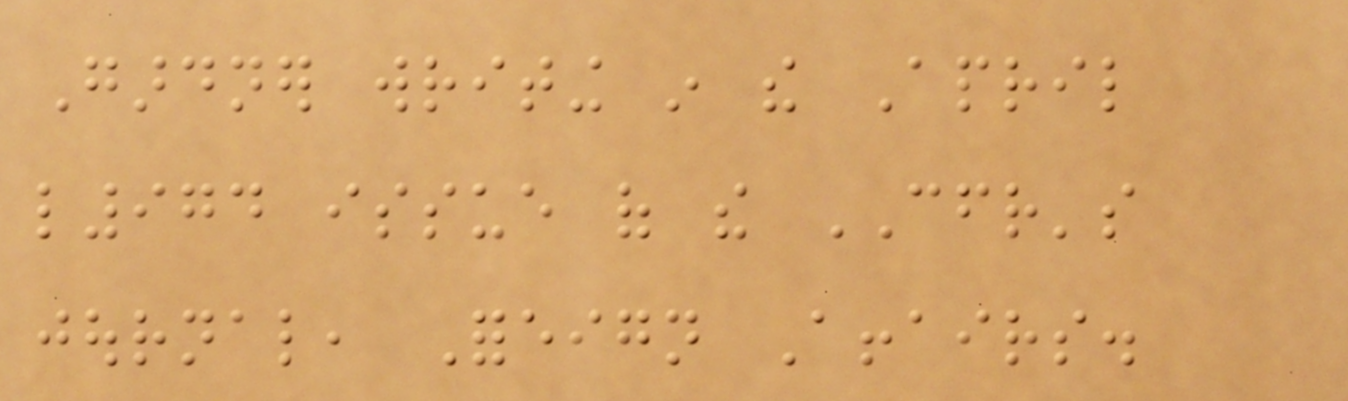Gardner writing in the April
l974 issue of the CFR's
journal, Foreign Affairs.
